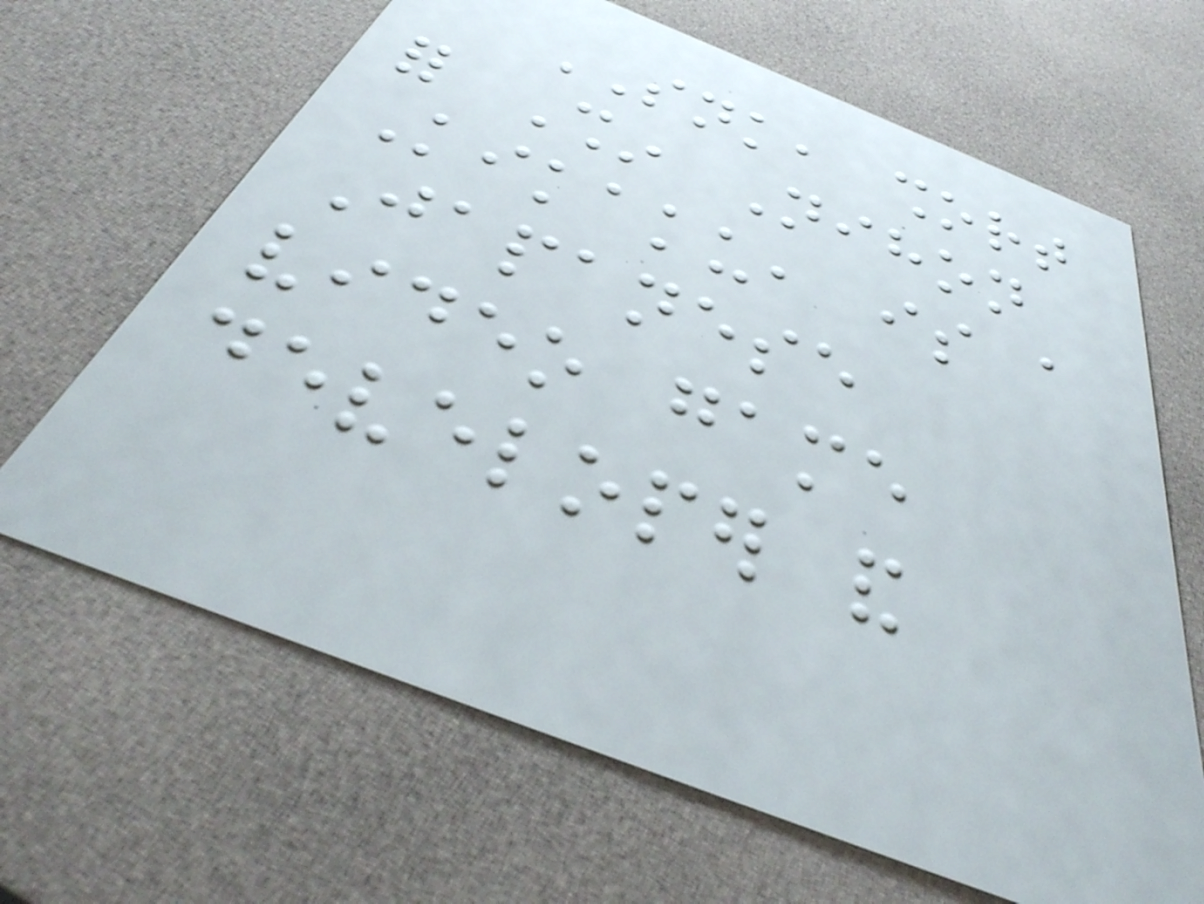SNK, short
for Shin Nihon
Kikaku, is a
Japanese
video game
developer and
